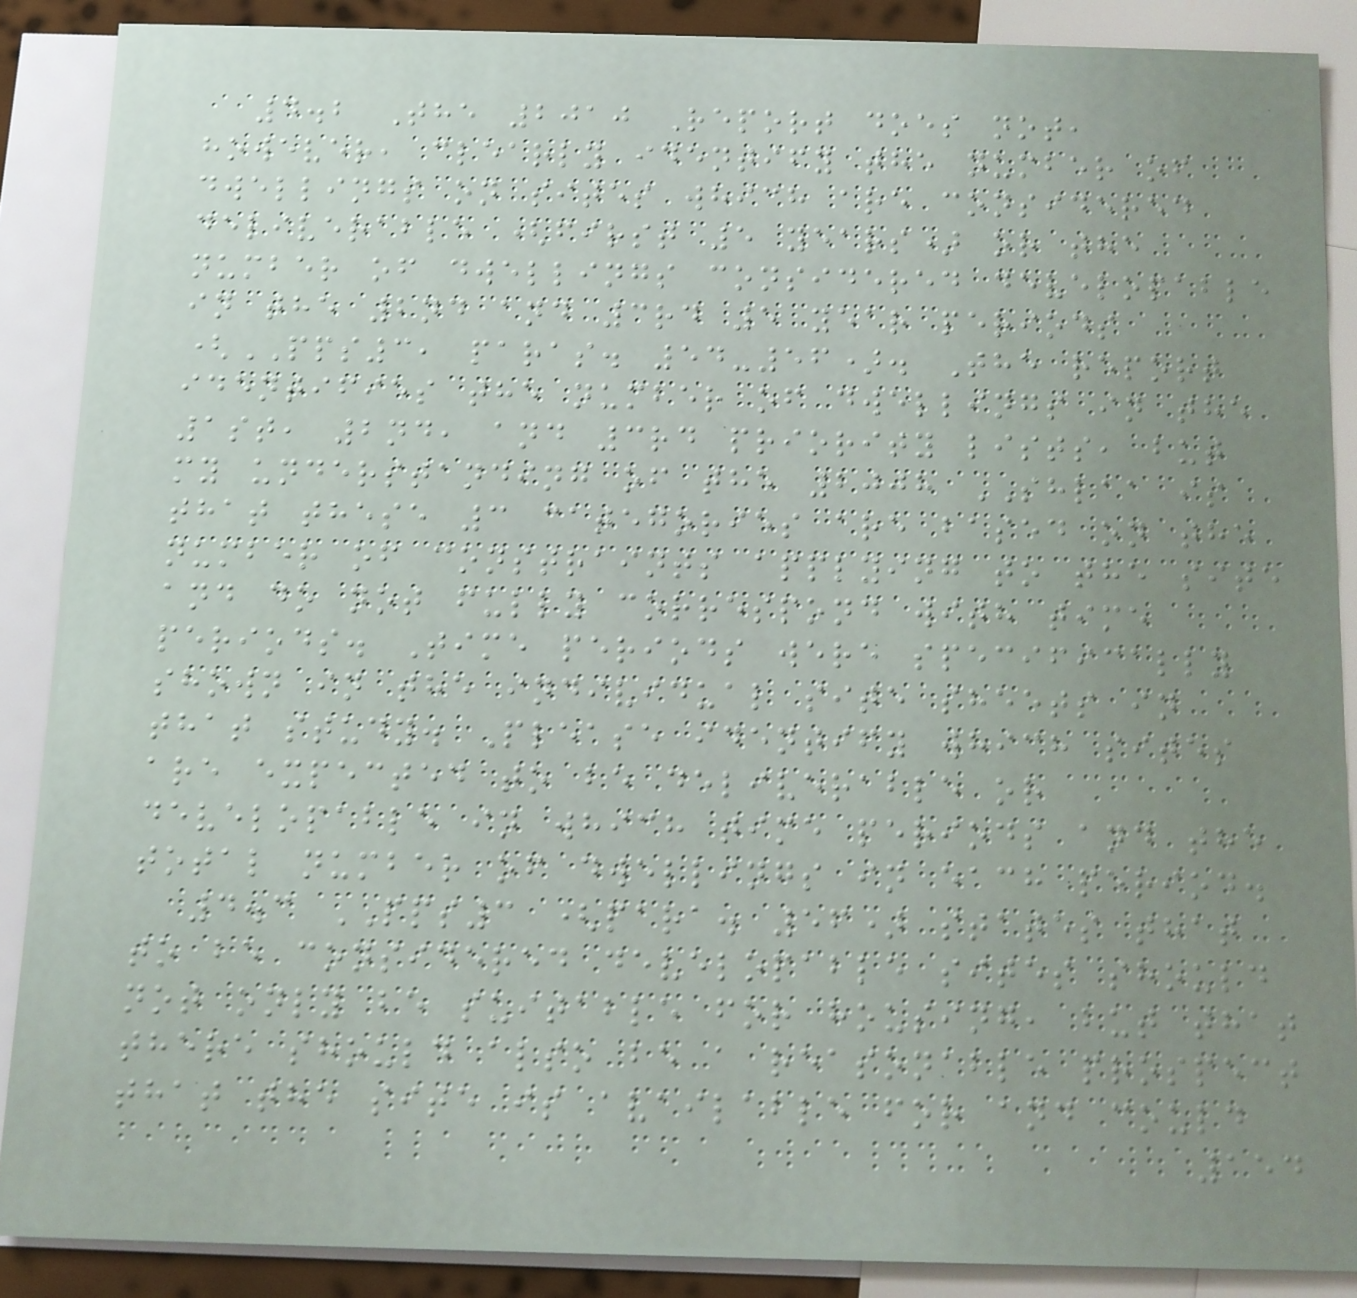4.2 The 2010 Report does not,
however, clearly identify the number of
dwellings on sites which are considered
deliverable (first 5 years) or the
number of dwellings considered developable
in the 2nd and 3rd 5 year periods
(PPS3, paras. 54-56). The report
identifies the number of dwellings in the
1st, 2nd, and 3rd priority lists, but
my understanding of the 2008 SHLAA is
that these 3 categories are based on the
number of constraints applying to the site
and do not fully correspond with time
periods. Time periods were specifically
shown in the individual site sheets in
that study. Please identify which sites
are expected to be deliverable or
developable in which time periods and the
total number of dwellings in each period.
4.3 PPS3 (para. 56) states that
to be considered developable sites should
not only be suitable for housing, but that
there should also be a reasonable prospect
that the site is available for and could
154
